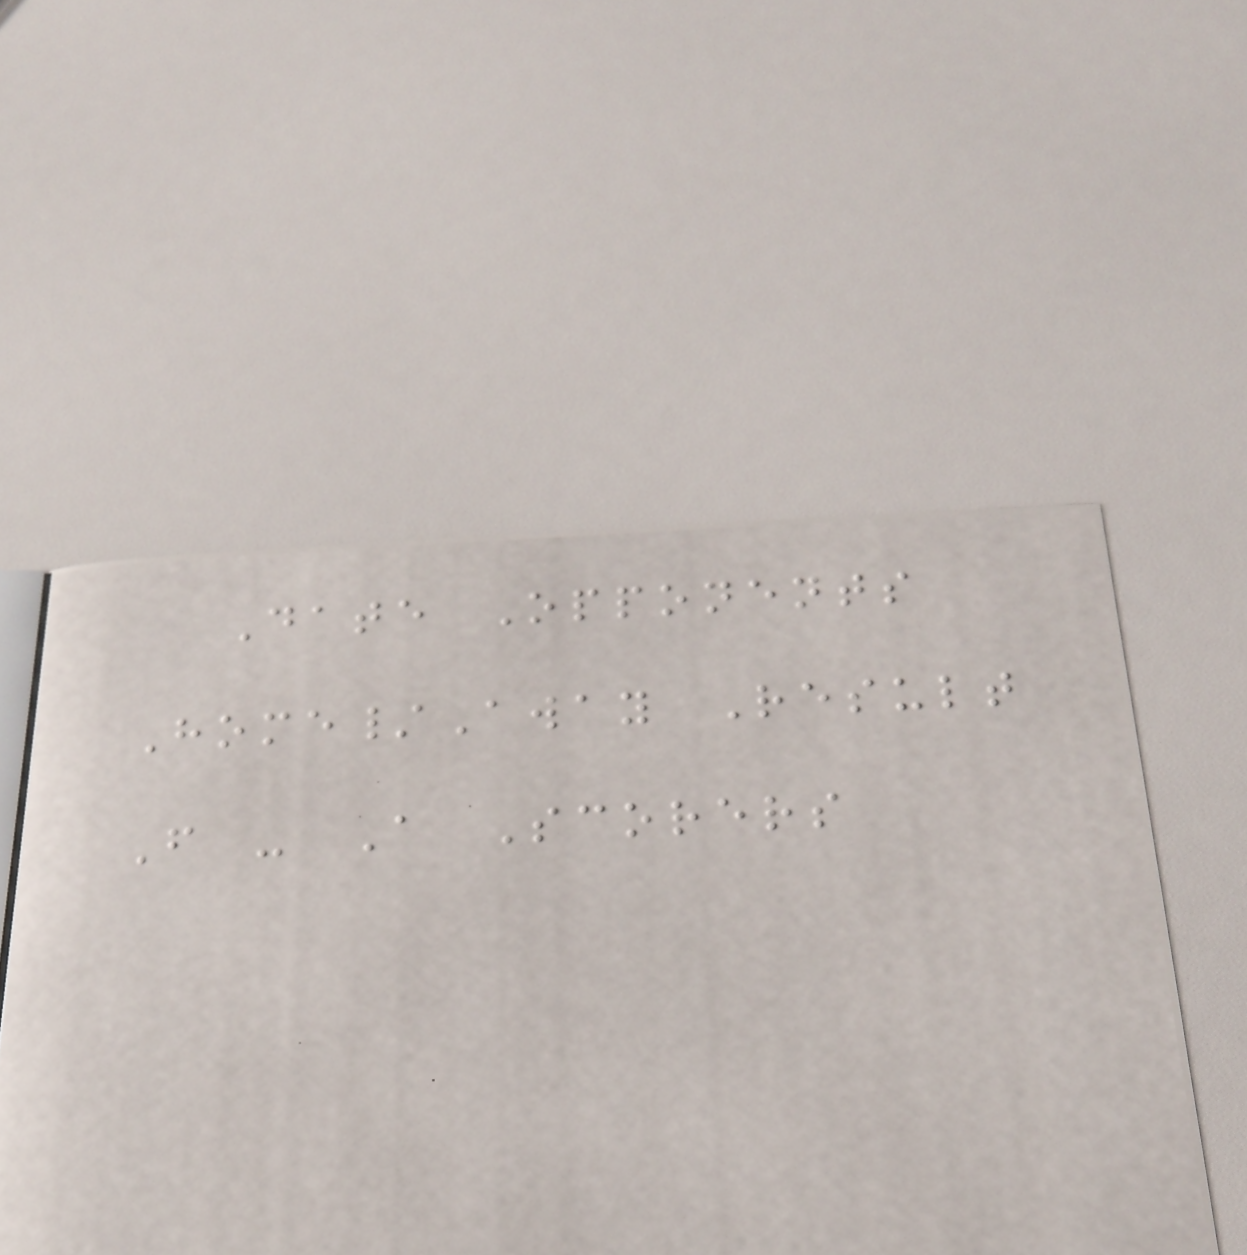Date Opponents
Home/Away Result
F - A Scorers
